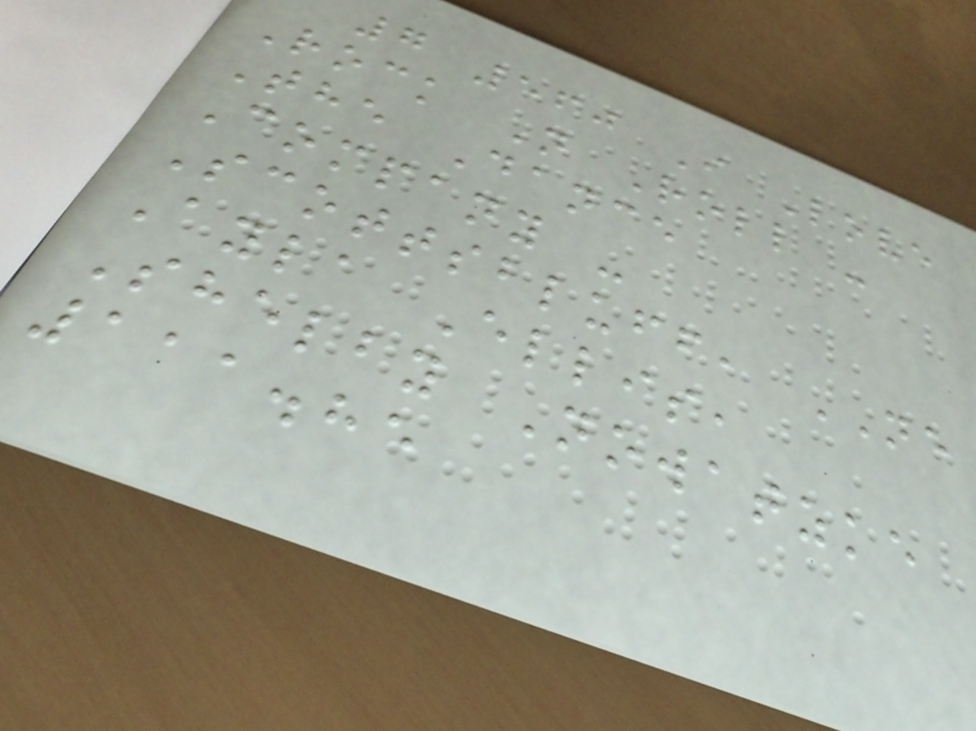7 560 I Love
Rock N Roll -
The Dance
Company -
Scottsbluff, NE
Ayla Ellis,
Shelby Nowatzke
111.85
